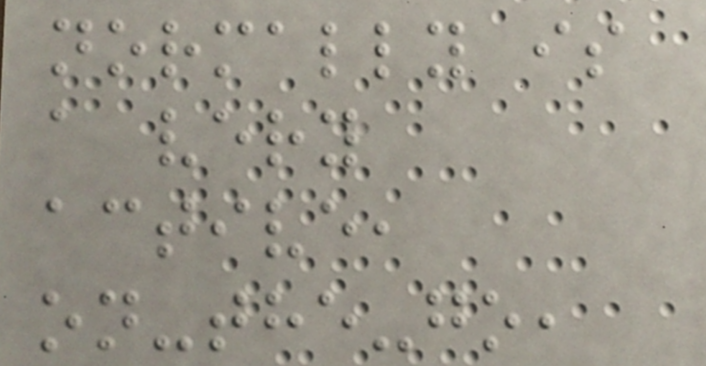normally is
a very
active,
on-the-go,
